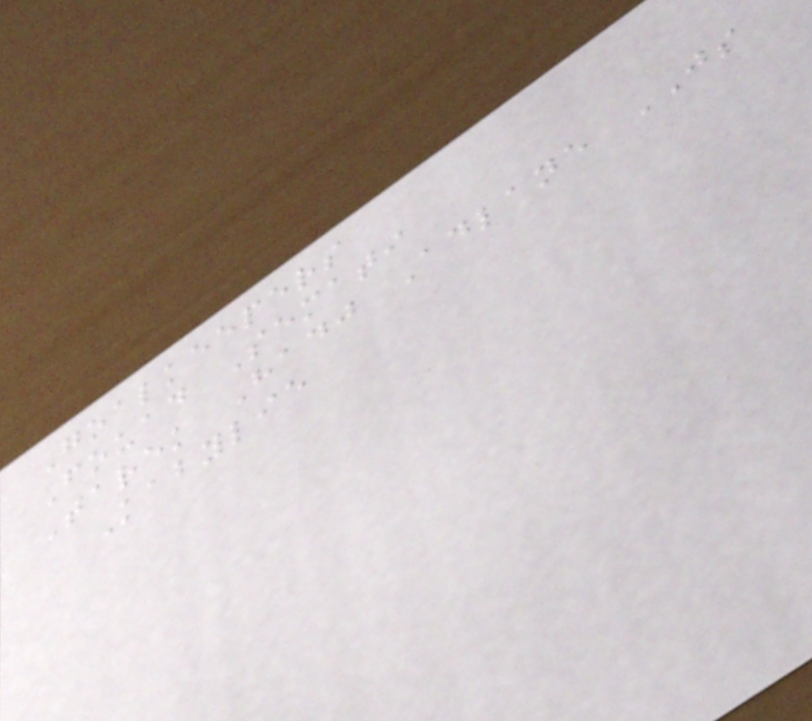Goalkeepers
Fouad Semati
Tarek Hadj Adlane JS
Kabylie
